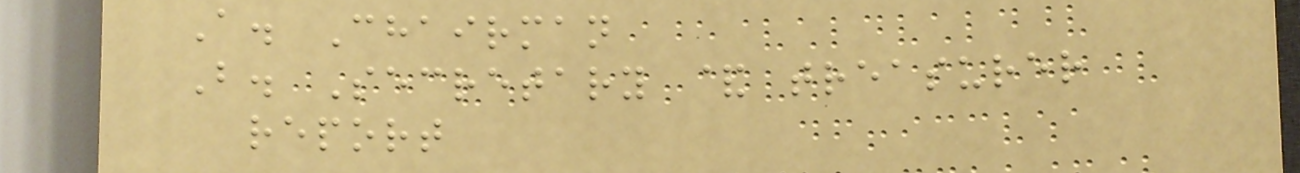A. Chairman
B. Secretary & treasurer
report
